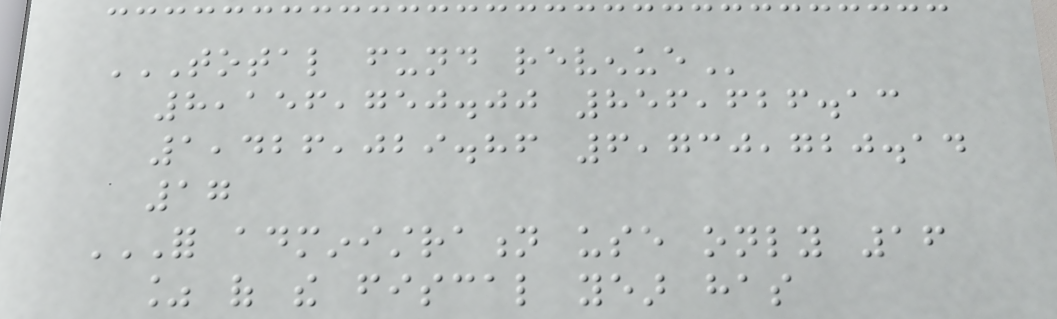TOTAL FUND REVENUE
8,156,750.00 856,626.13
1,426,029.86 6,730,720.14
17
FOR ADMINISTRATION USE ONLY 16
% OF THE FISCAL YEAR HAS
